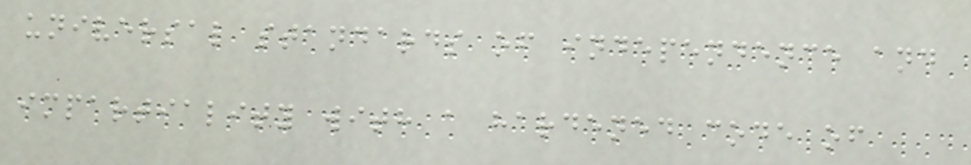universal standards of independence and
impartiality with a hardened code of
